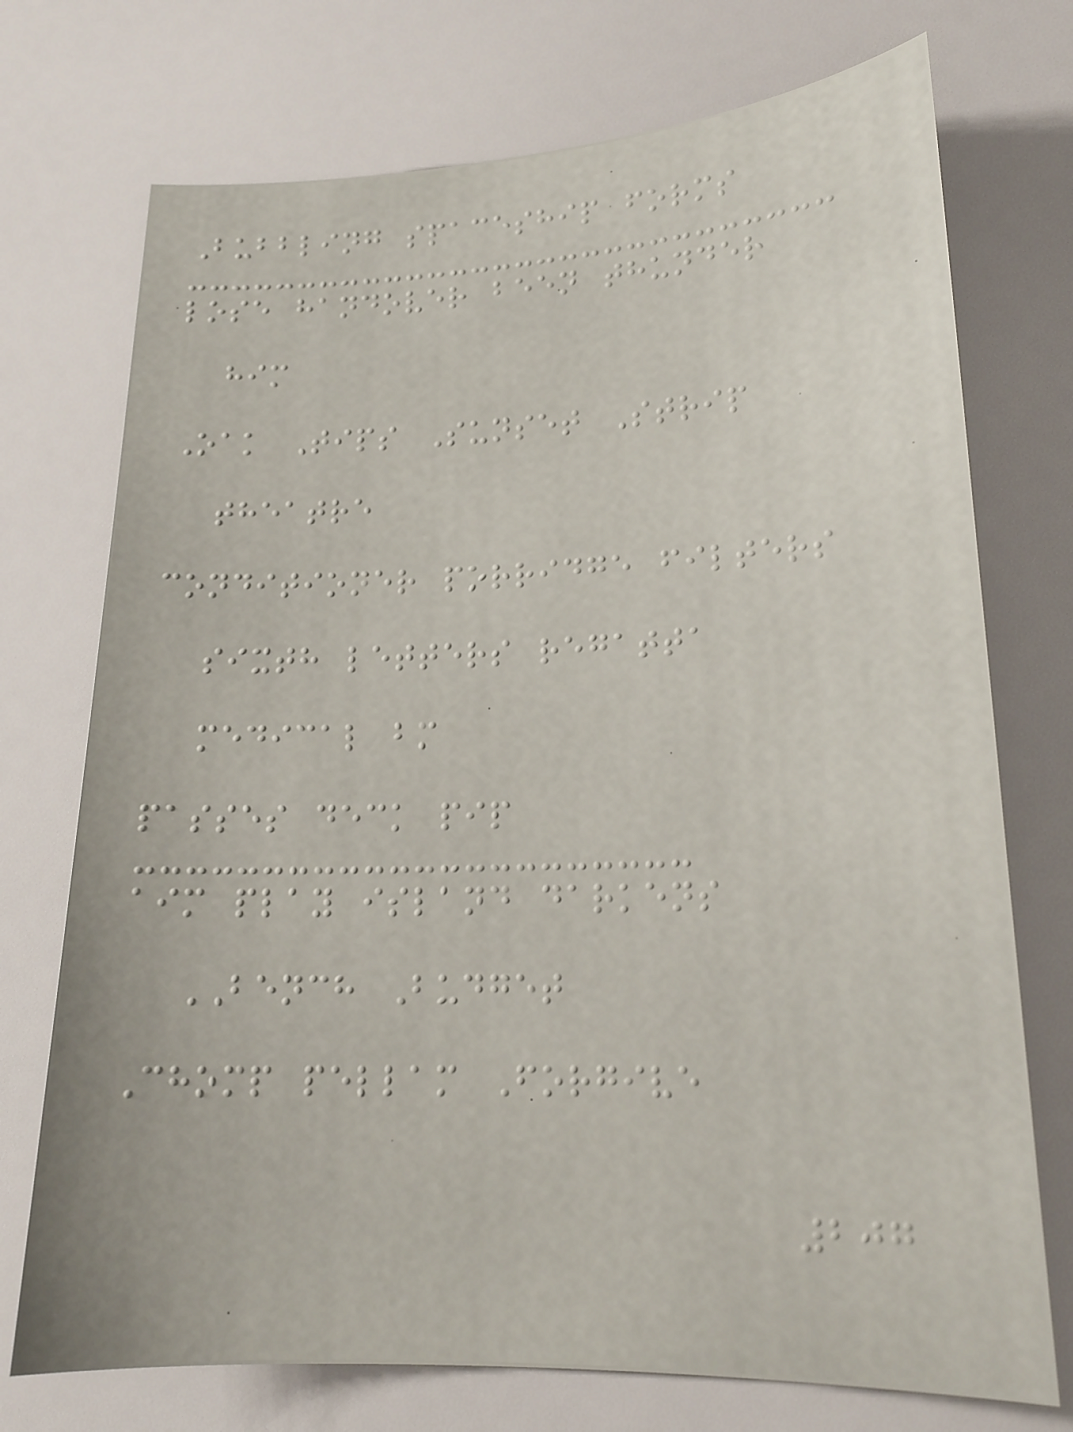Bubbling spaceship forms
lose handover been thunder
him
Oak Tips Sunset Strip
theatre
conditioner porridge filters
sixth letters regatta
medical bm
passes deck pip
aim play island darkens
BENCH Budget
Chomp pellam Forgive
207
